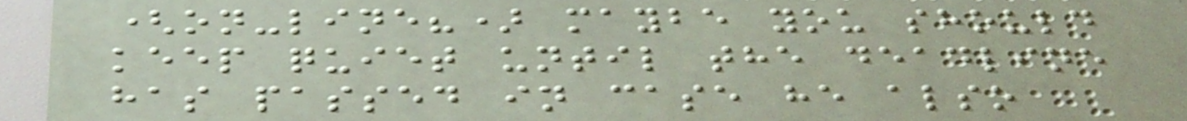(on-line?) maybe you should
keep quiet until the deadline
has passed in case he also
